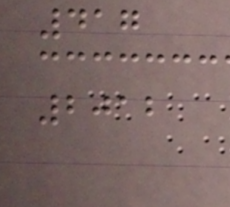417
2012
